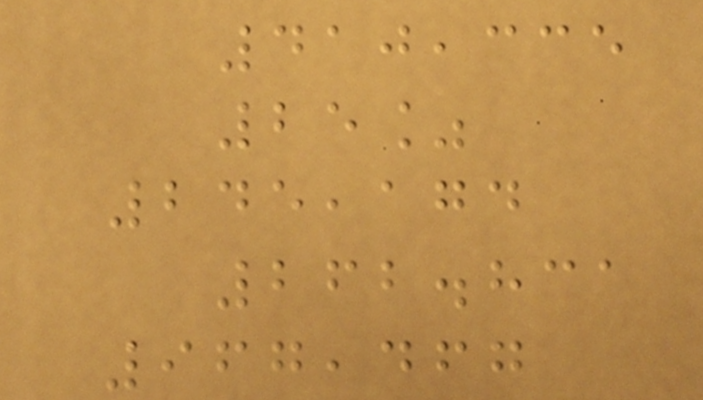410,335
25%
245,174
262.831
967,467
